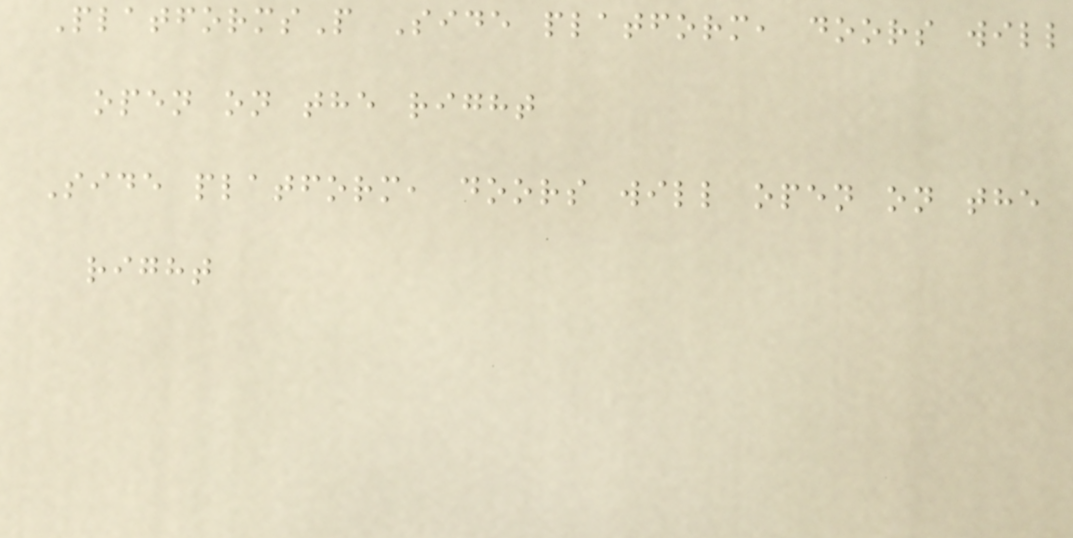PlatformsP Side platform, doors will
open on the right
Side platform, doors will open on the
right
